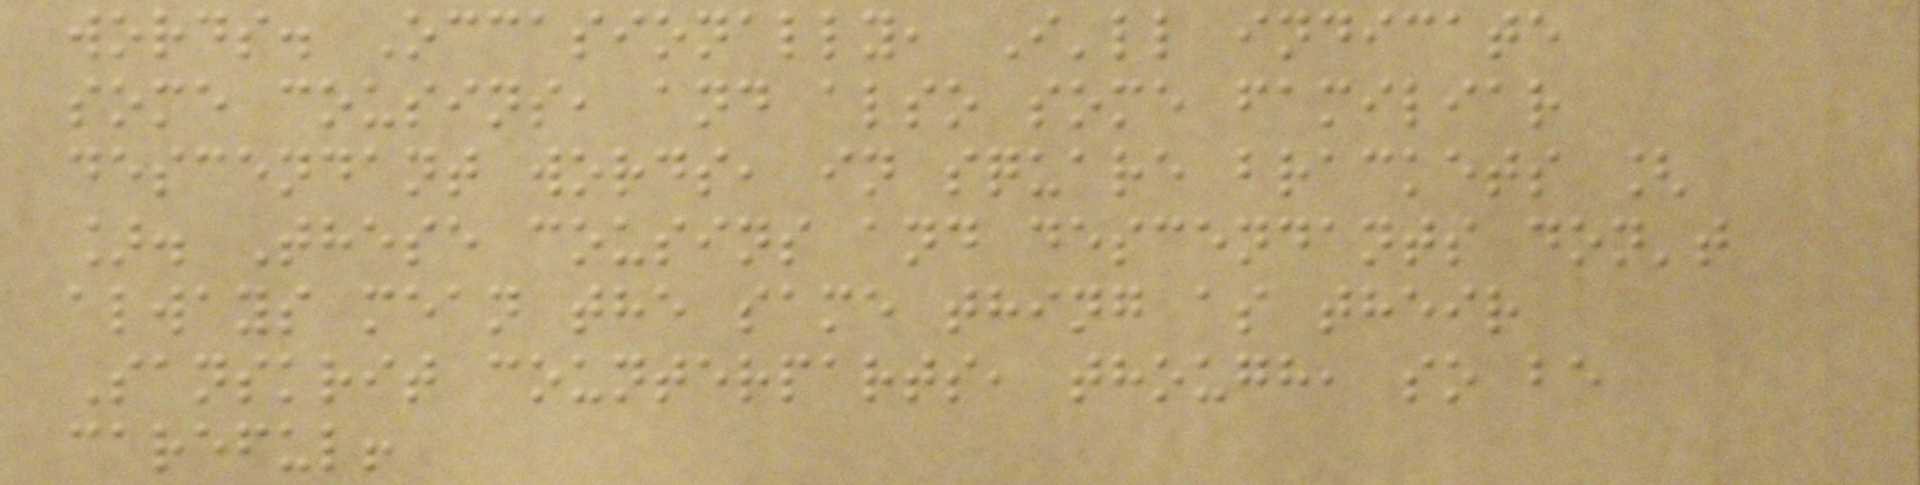words. Occasionally, I'll indicate
some cousins, and also some familiar
descendant words, in square brackets [
]. These cousins and descendants don't
always mean the same thing as their
Sanskrit counterparts, though, so be
careful!
